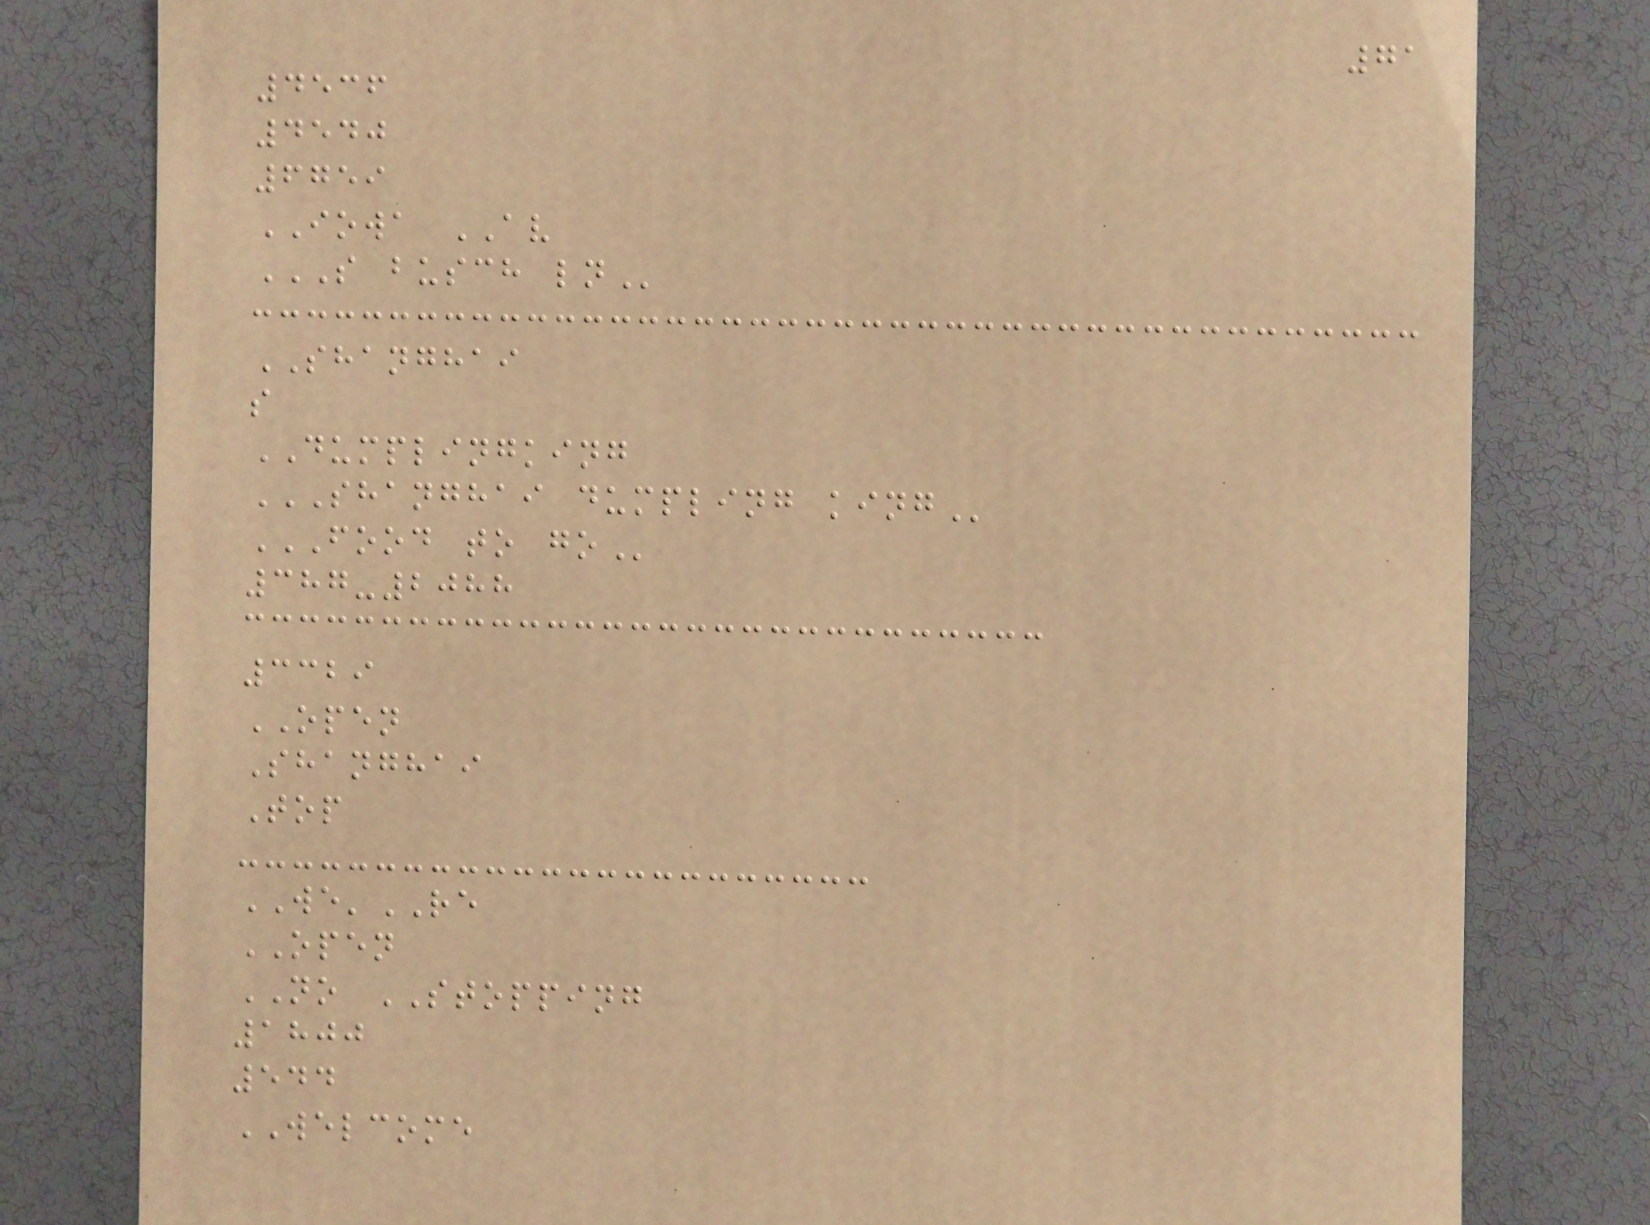71
4536
4540
6759
IOWA AV
S BUSCH LN
SHANGHAI
s
DUMPLINGKING
SHANGHAI DUMPLING KING
FOOD TO GO
387-2088
3329
OPEN
Shanghai
Top
WE'RE
OPEN
NO STOPPING
1800
544
WELCOME
